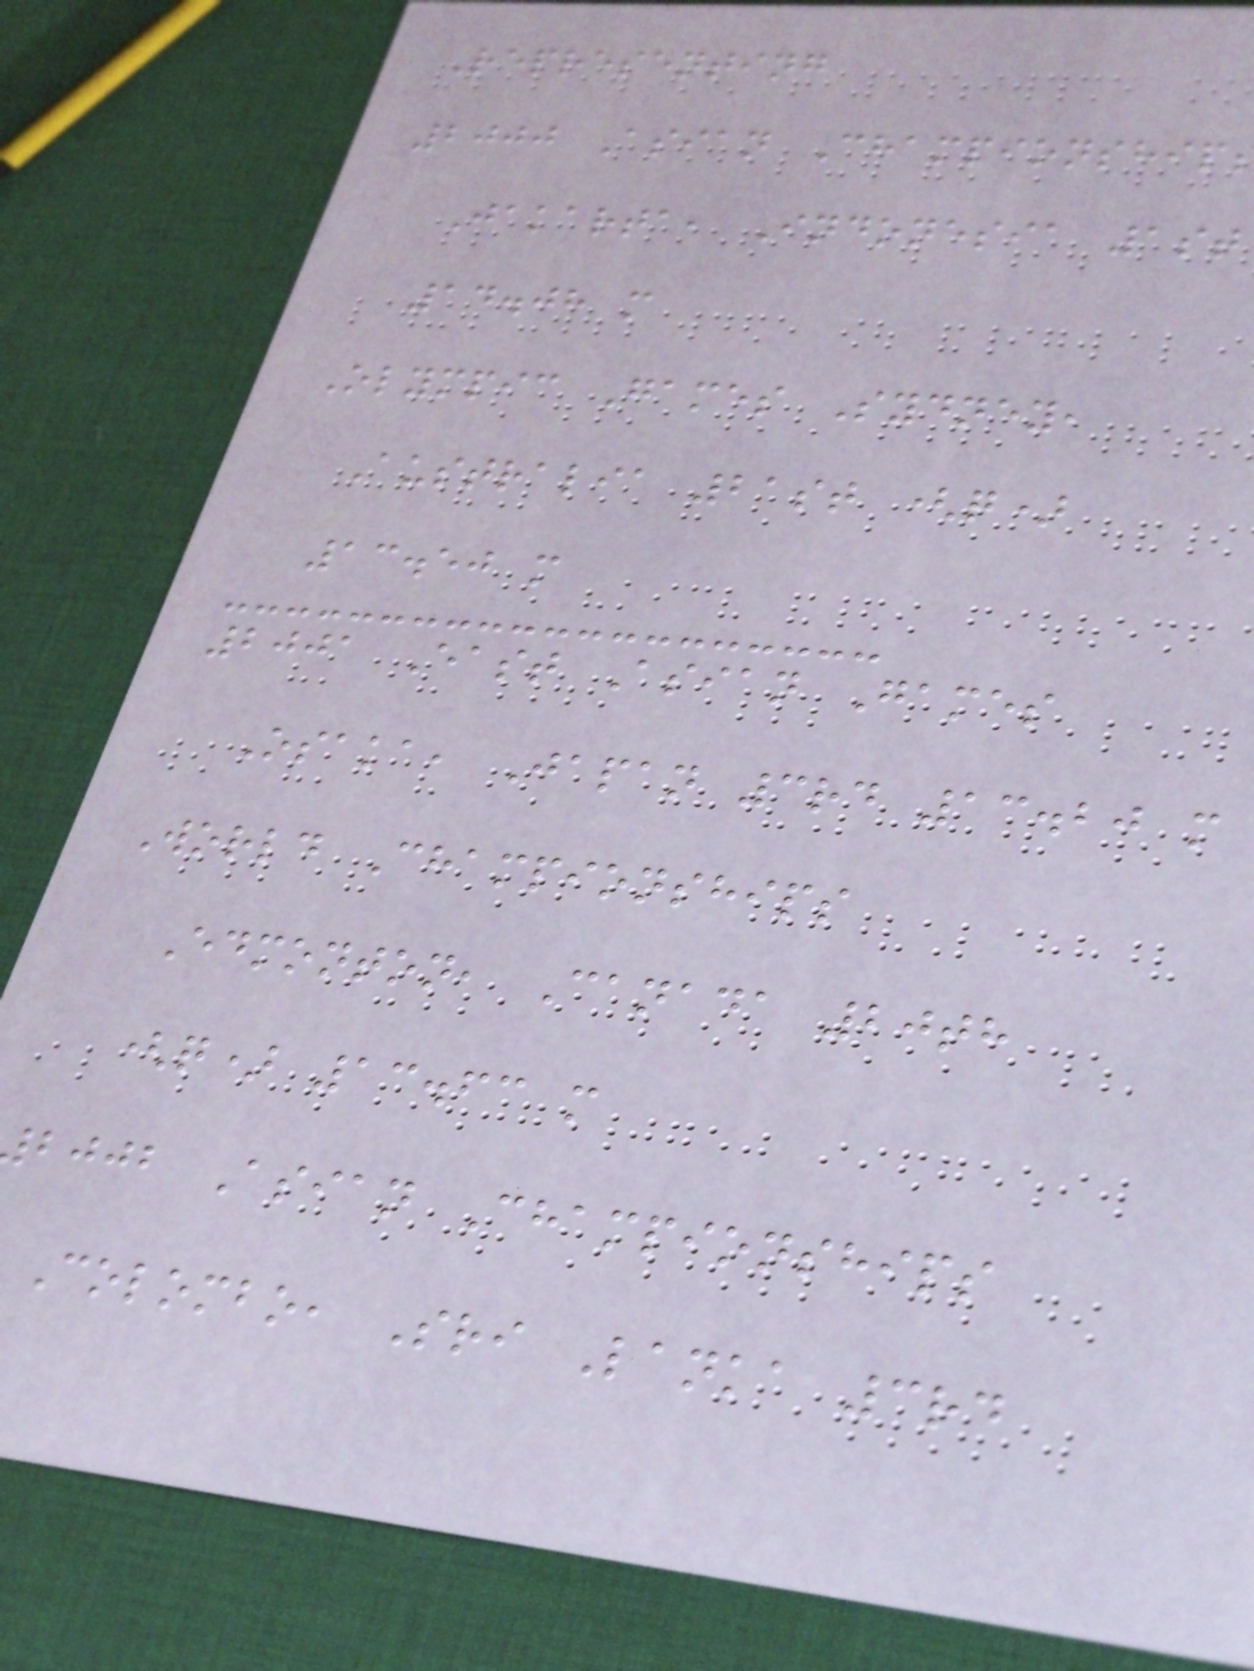Representing
2000 Asian Championship
Jakarta, Indonesia 1st
14.08 m
Olympic Games Sydney,
Australia 21st (q)
13.50 m
2001 East Asian Games
Osaka, Japan 3rd 13.20 m
World Championships
Edmonton, Canada 20th
(q) 13.63 m
bjjb Asian Championships
Colombo, Sri Lanka 3rd
